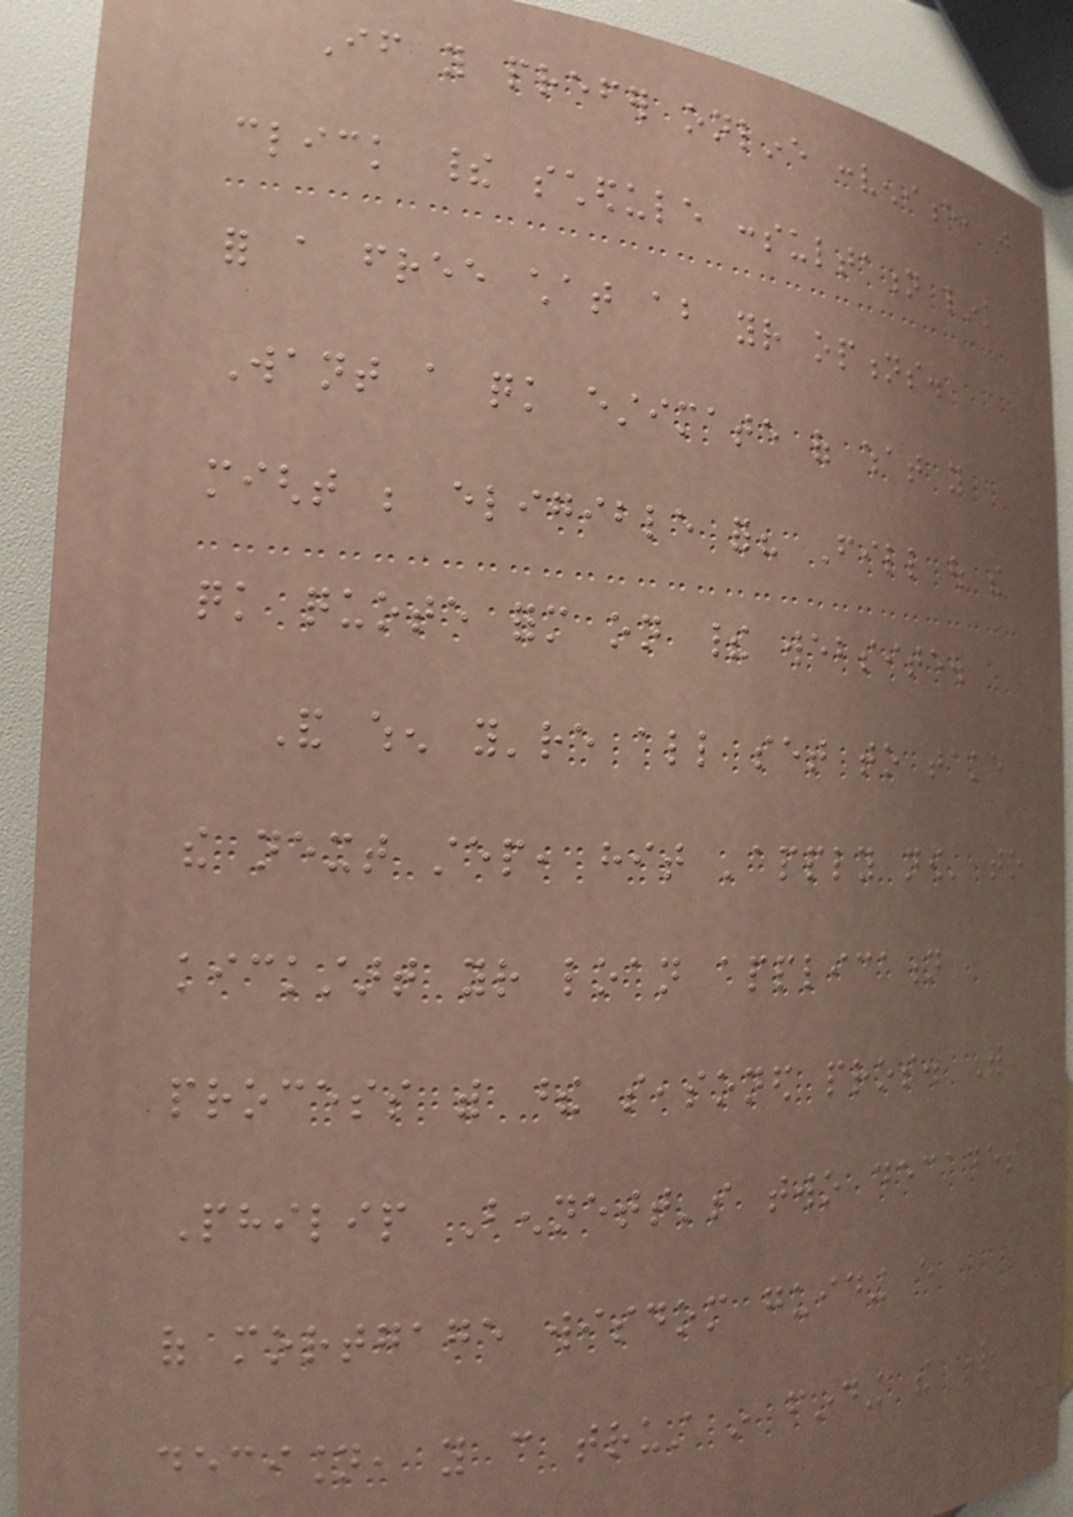If you prefer online convenience, just
click their schedule consultation link
for a free chat about your options.
Want a quick estimate of what you
might be eligible for? Fill out the
quick quote form on their website.
And when you're all set to take
the next step, hit 'apply now' to
kickstart your loan application
process with these seasoned pros. With
Philip Bennett's two decades
of mortgage wisdom guiding every
decision, you can trust in finding the right
